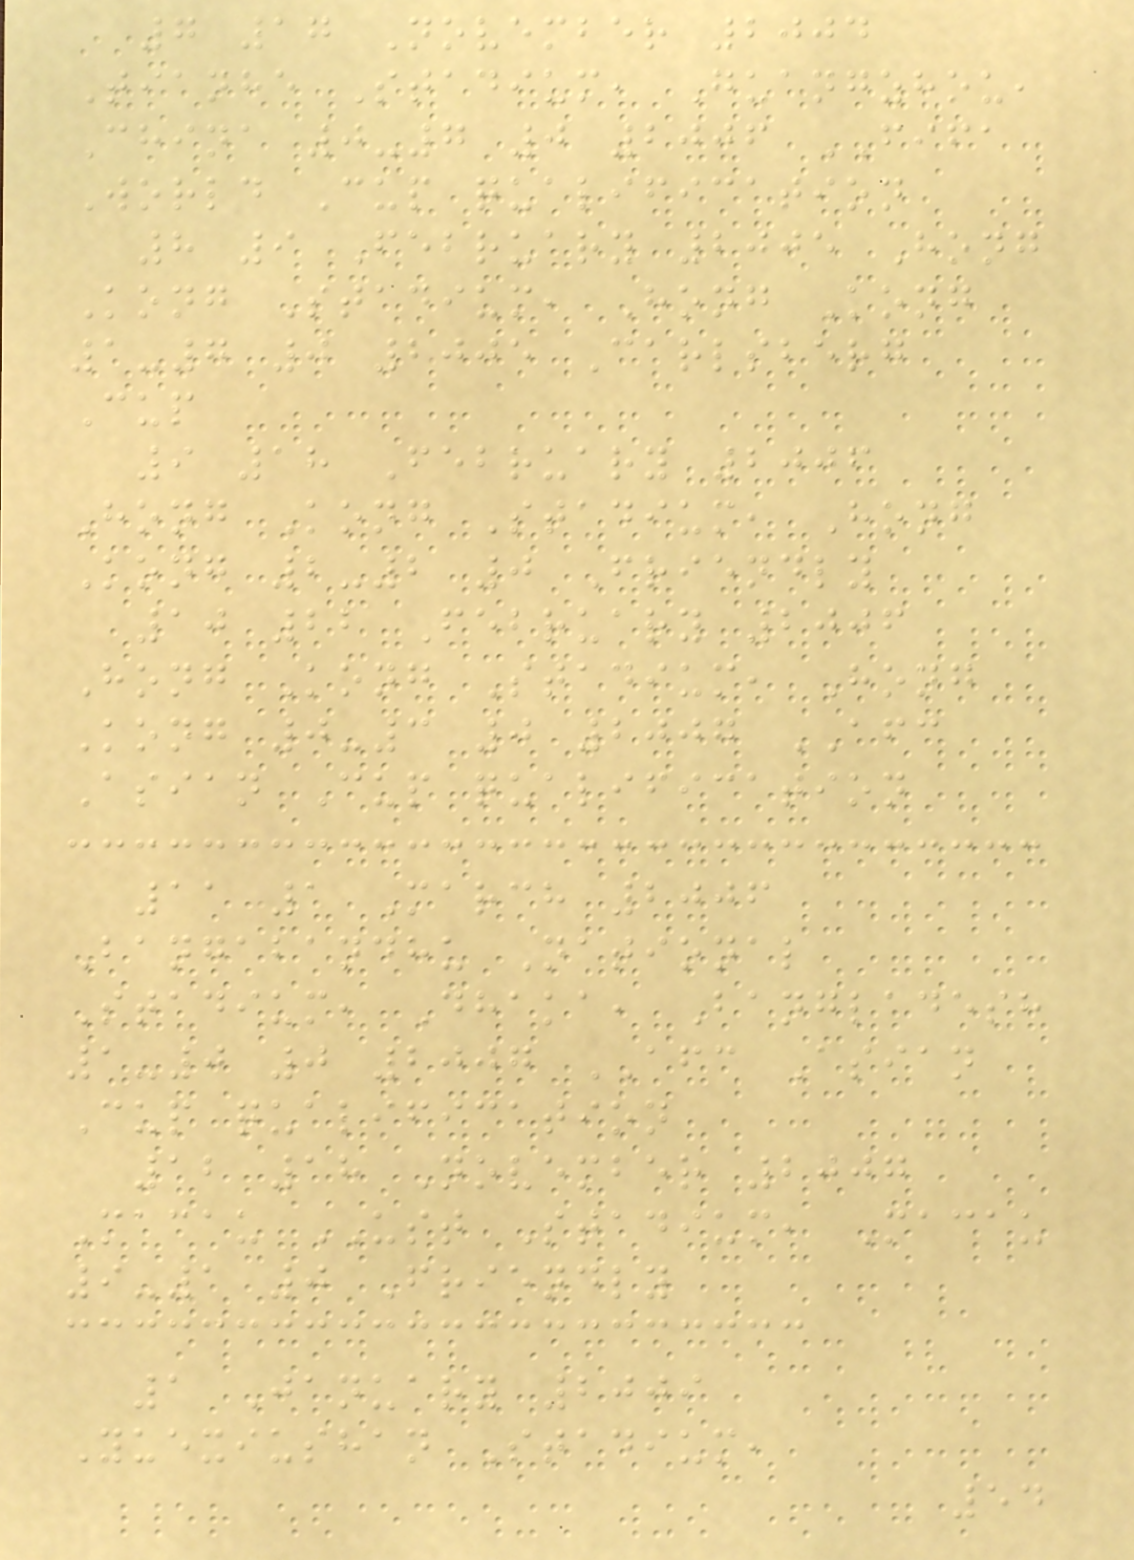7 17 November 2004
Tianhe Stadium, Guangzhou,
China 0-7 0 2006 FIFA
World Cup qualification
8 9 February 2005 Hong
Kong Stadium, Hong Kong
1-7 0 2005 Carlsberg
Cup
9 18 February 2006
Hong Kong Stadium, Hong
Kong 2-2 0 Friendly
10 22 February 2006
Hong Kong Stadium, Hong
Kong 0-3 0 2007 AFC
Asian Cup qualification
11 1 March 2006
Bangabandhu National
Stadium, Dhaka, Bangladesh
1-0 0 2007 AFC Asian
Cup qualification
12 18 November 2007
Macau UST Stadium, Macau
9-1 0 Friendly
1 January 2009
Yuexiushan Stadium,
54
